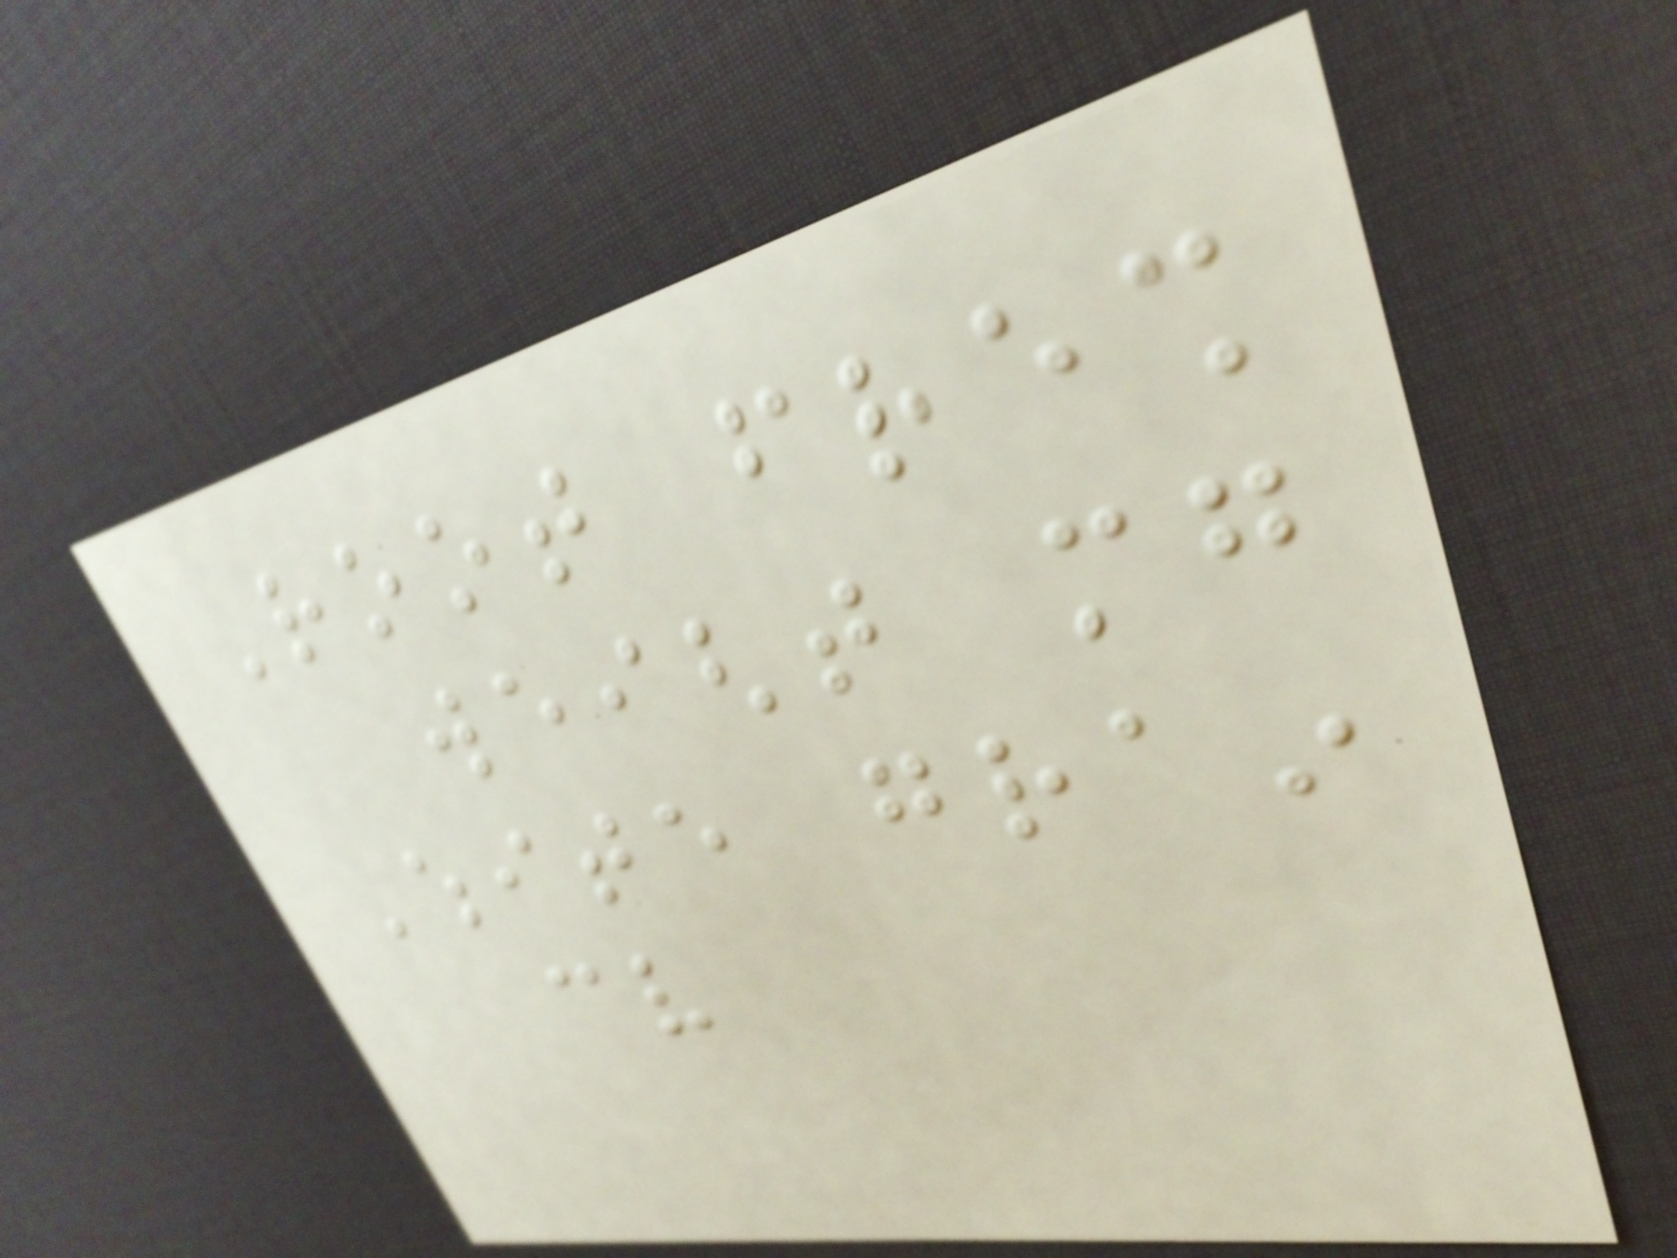Root fresh
weight mg
White grain
cv
